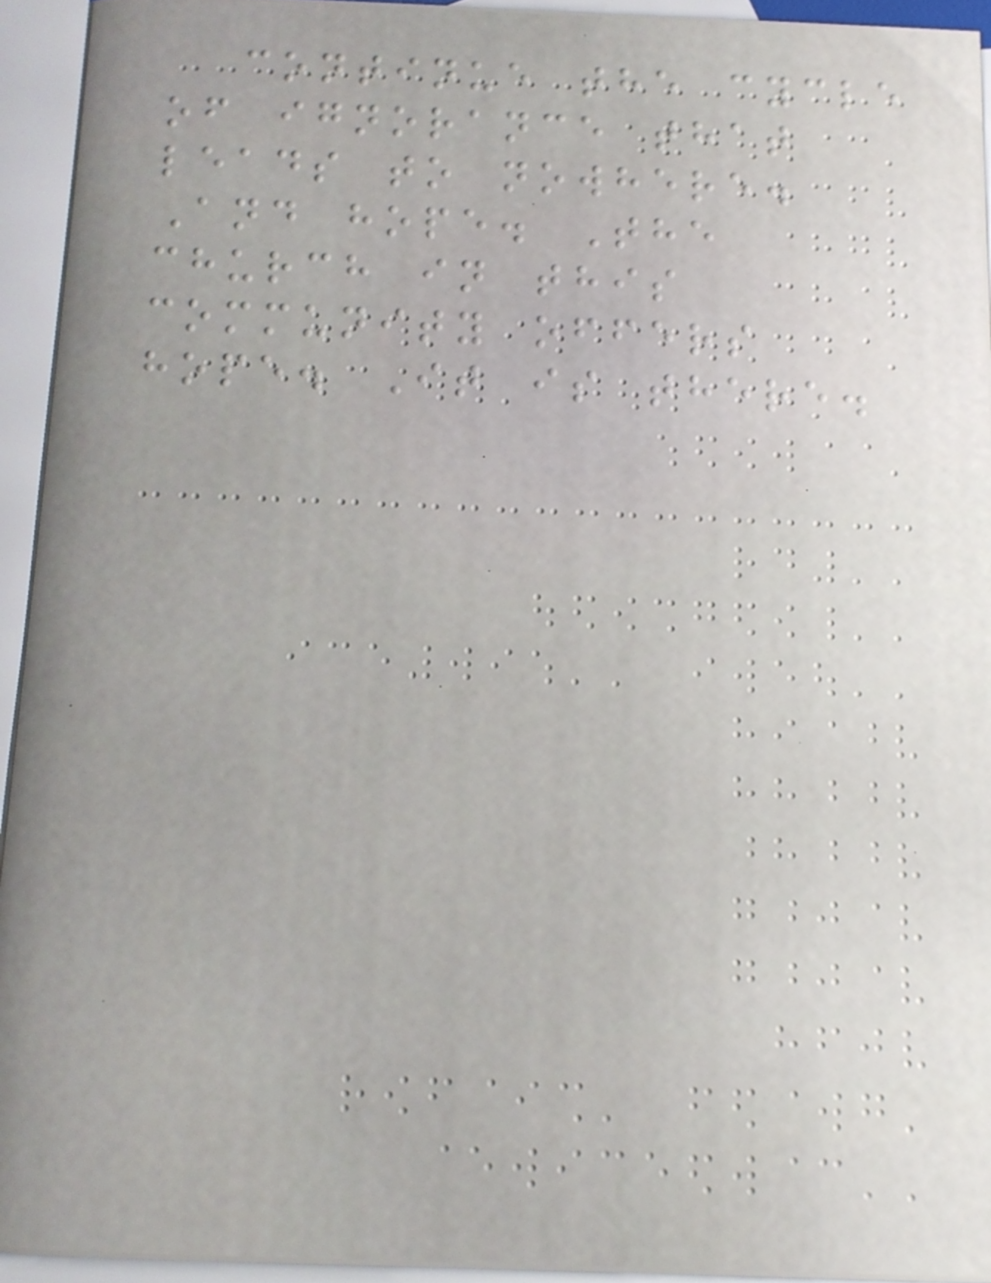continue the cycle
of ignorance that
leads to nowhere.
And hope. The
church in this
community offers
hope. It is there.
